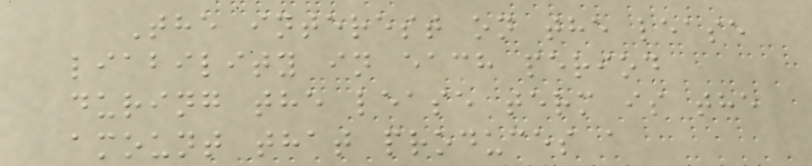The interest on the lease
liability in each period
during the lease term is the
amount that produces a
